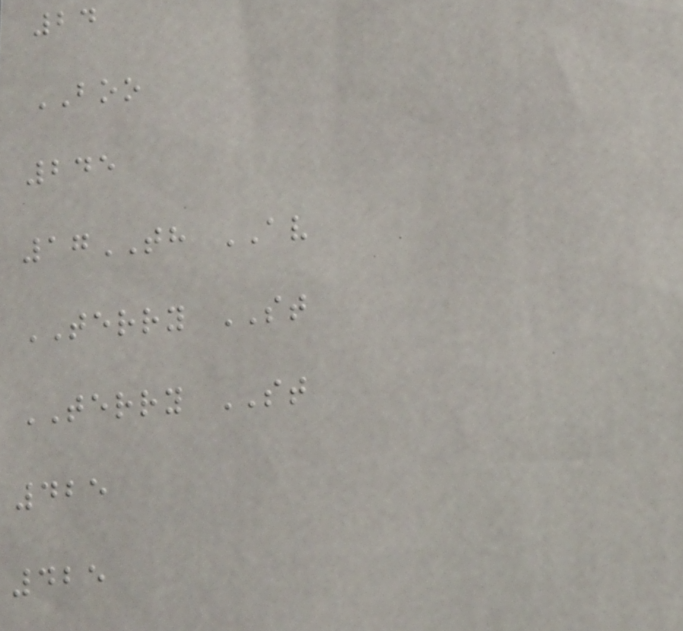24
BOO
245
17TH AV
TERRY ST
TERRY ST
425
425
